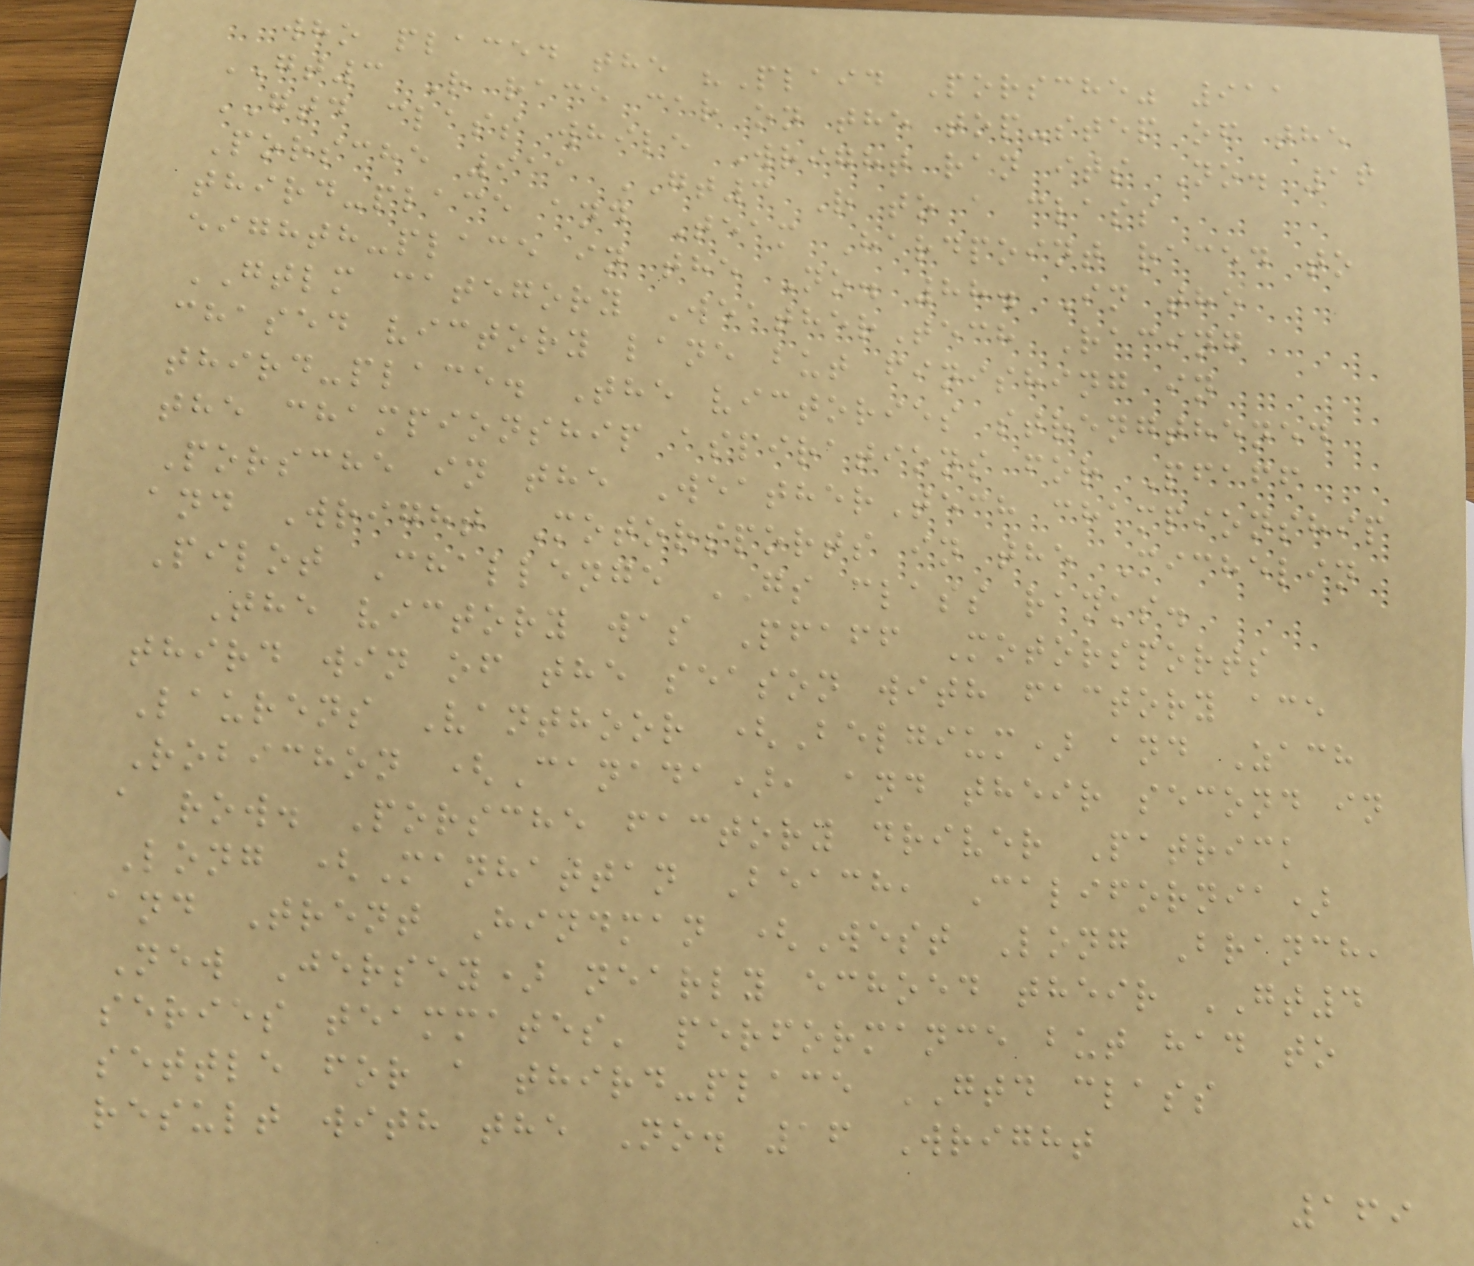who placed the "Plaid Porsche" 911
GT3 R race car on the top-step of the
GTD class while Wright ran its No. 16
Porsche 911 GT3 R to a class
third-place and Team Hardpoint raced to
eighth-place in the No. 88. In the
GTLM category WeatherTech Racing
chased victory lane but finishing in
third-place. The victories strengthened
the championship aspirations for Pfaff
Porsche in the WeatherTech championship
and Wright Motorsports in the Michelin
Pilot Challenge GS class ranks.
The victory was Pfaff Motorsports
third win of the season with factory ace
Laurens Vanthoor (Belgium) and Zach
Robichon (Canada), and their second in
a row. Porsche factory driver Patrick
Long (Manhattan Beach, California)
and Trent Hindman (West Long Branch,
New Jersey) nearly echoed their GT4
series teammates' performance but had to
settle for a third-place GTD class
result with the No. 16 Wright
169
